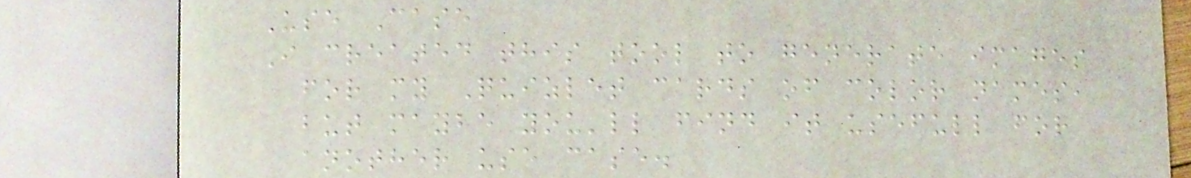Use Case
I created this tool to generate images
for my Quizlet cards of color names,
but maybe you'll find it usefull for
another use case.
